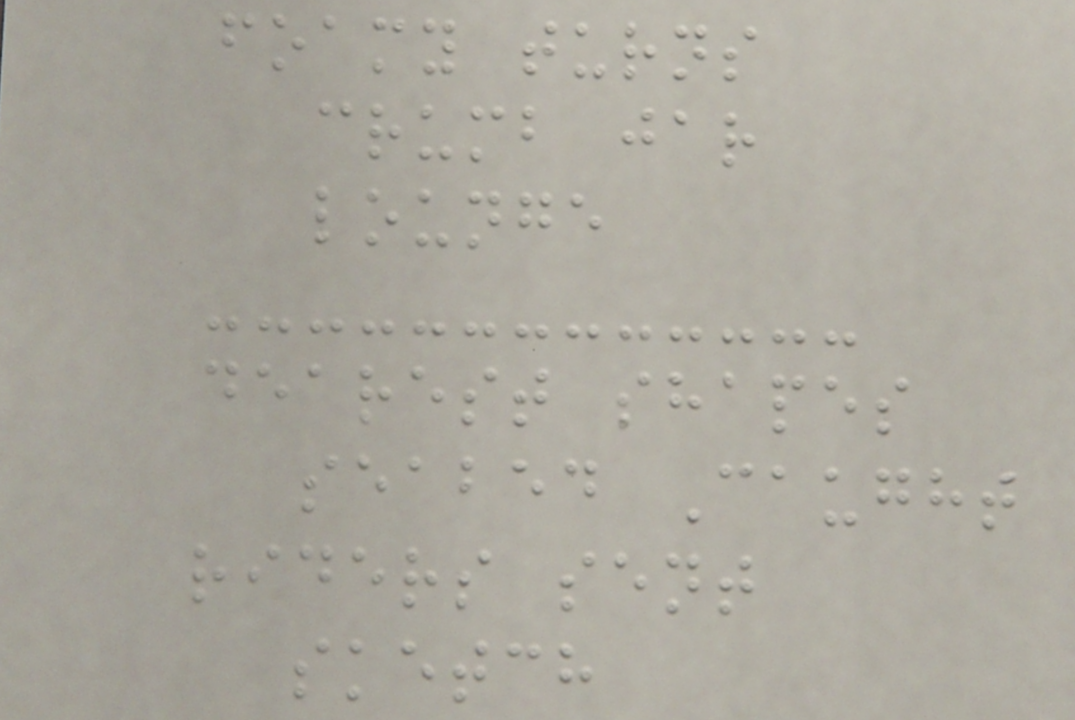foamy turns
crumb jar
lounge
dearest shapes
seabed Caught
riders sent
sketch
